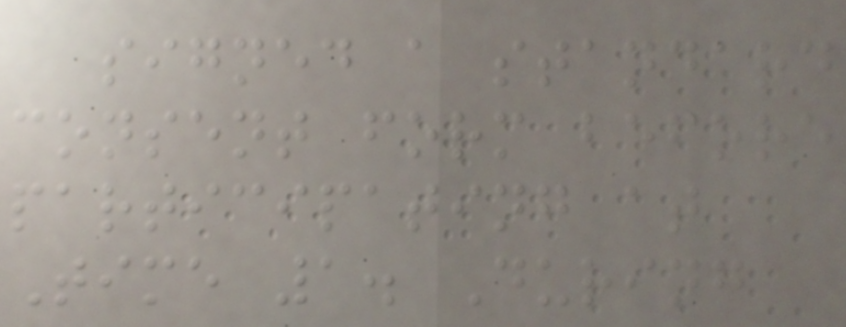signed a standard
consent form before
participating at
Time 1. During
